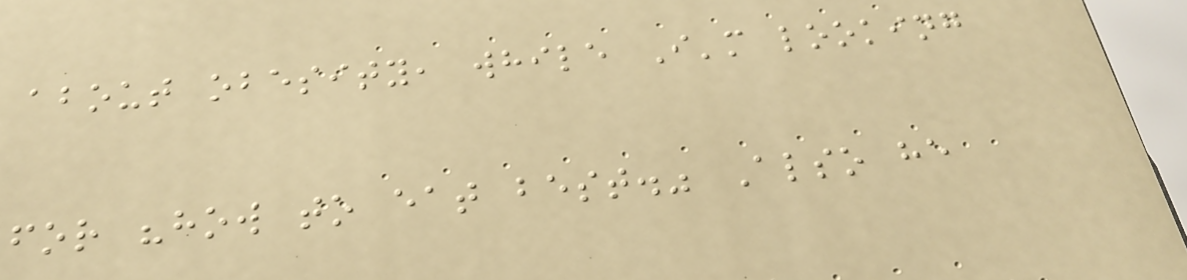about obesity, while I'm looking
for "how to eat best." Also he
